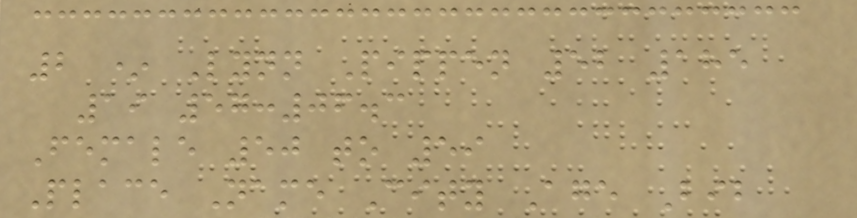2 * Lynn Pippen 52 185
19 57:06.3
Female 50 to 59
Place Name City Age Bib
